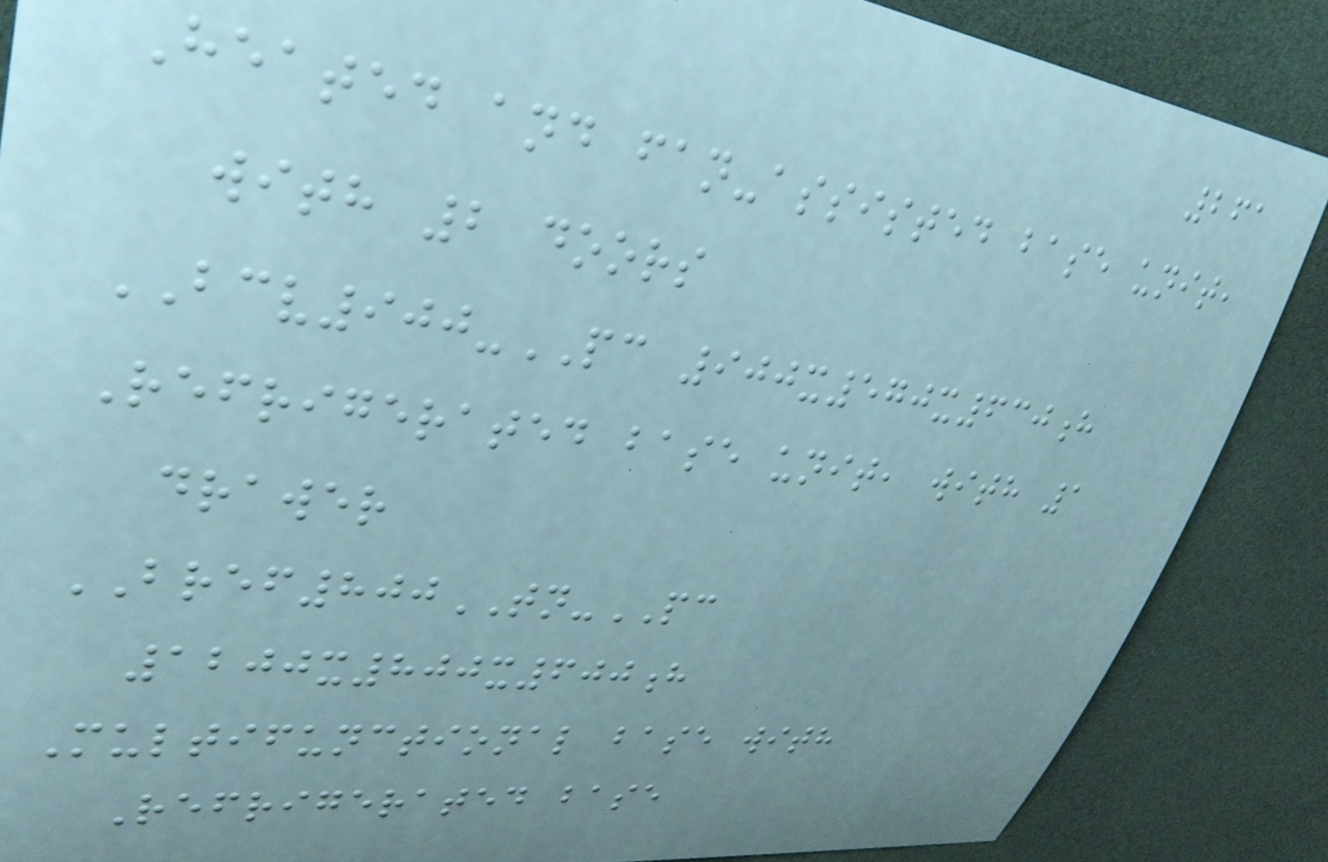261
Heated and fan-assisted base unit,
with 2 doors
BCV900-PC 900x570x630h
Refrigerated base unit, with 1
drawer
BREF800TN-PC
1200x800x600h
Multifunctional base with
Refrigerated base
